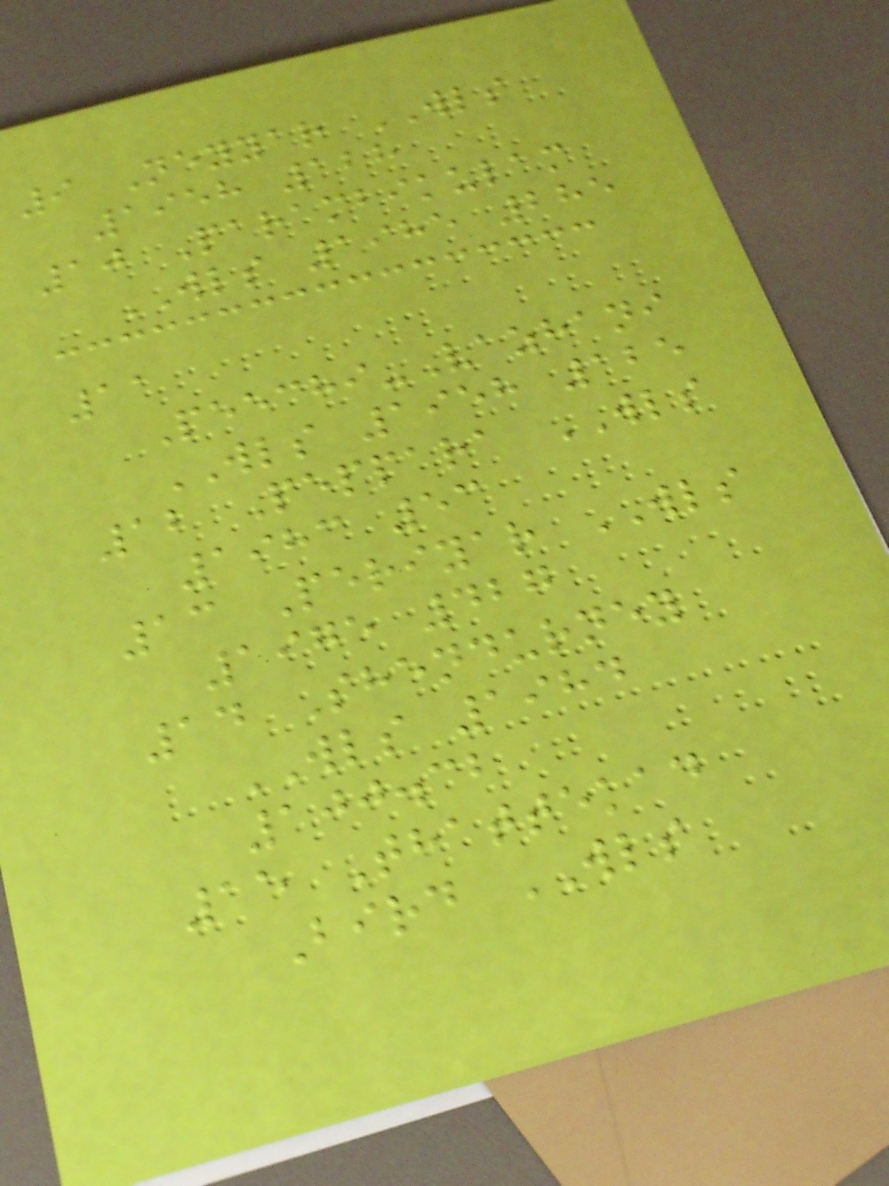9 Neyyar WLS
1958 128
10 Parambikulam
WLS 1985 285
11
Peechi-Vazhani
WLS 1958 125
12 Peppara WLS
1983 53
13 Periyar WLS
1975 427
14 Shendurney
WLS 1984
100.32
15 Thattekad
Bird WLS
